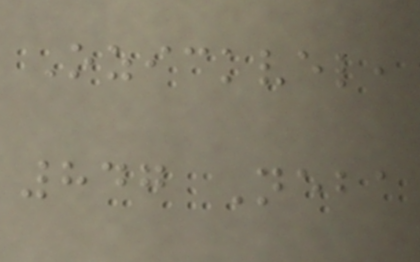Ozickvel,
847 Neba
